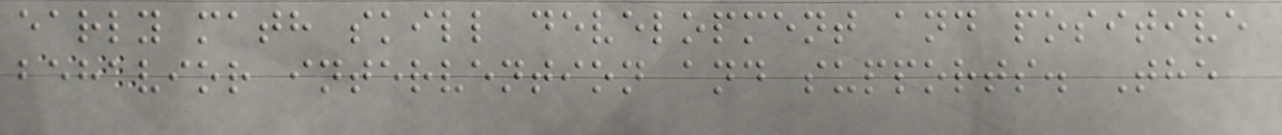early math skill development and positive
behavior intervention and supports. The
